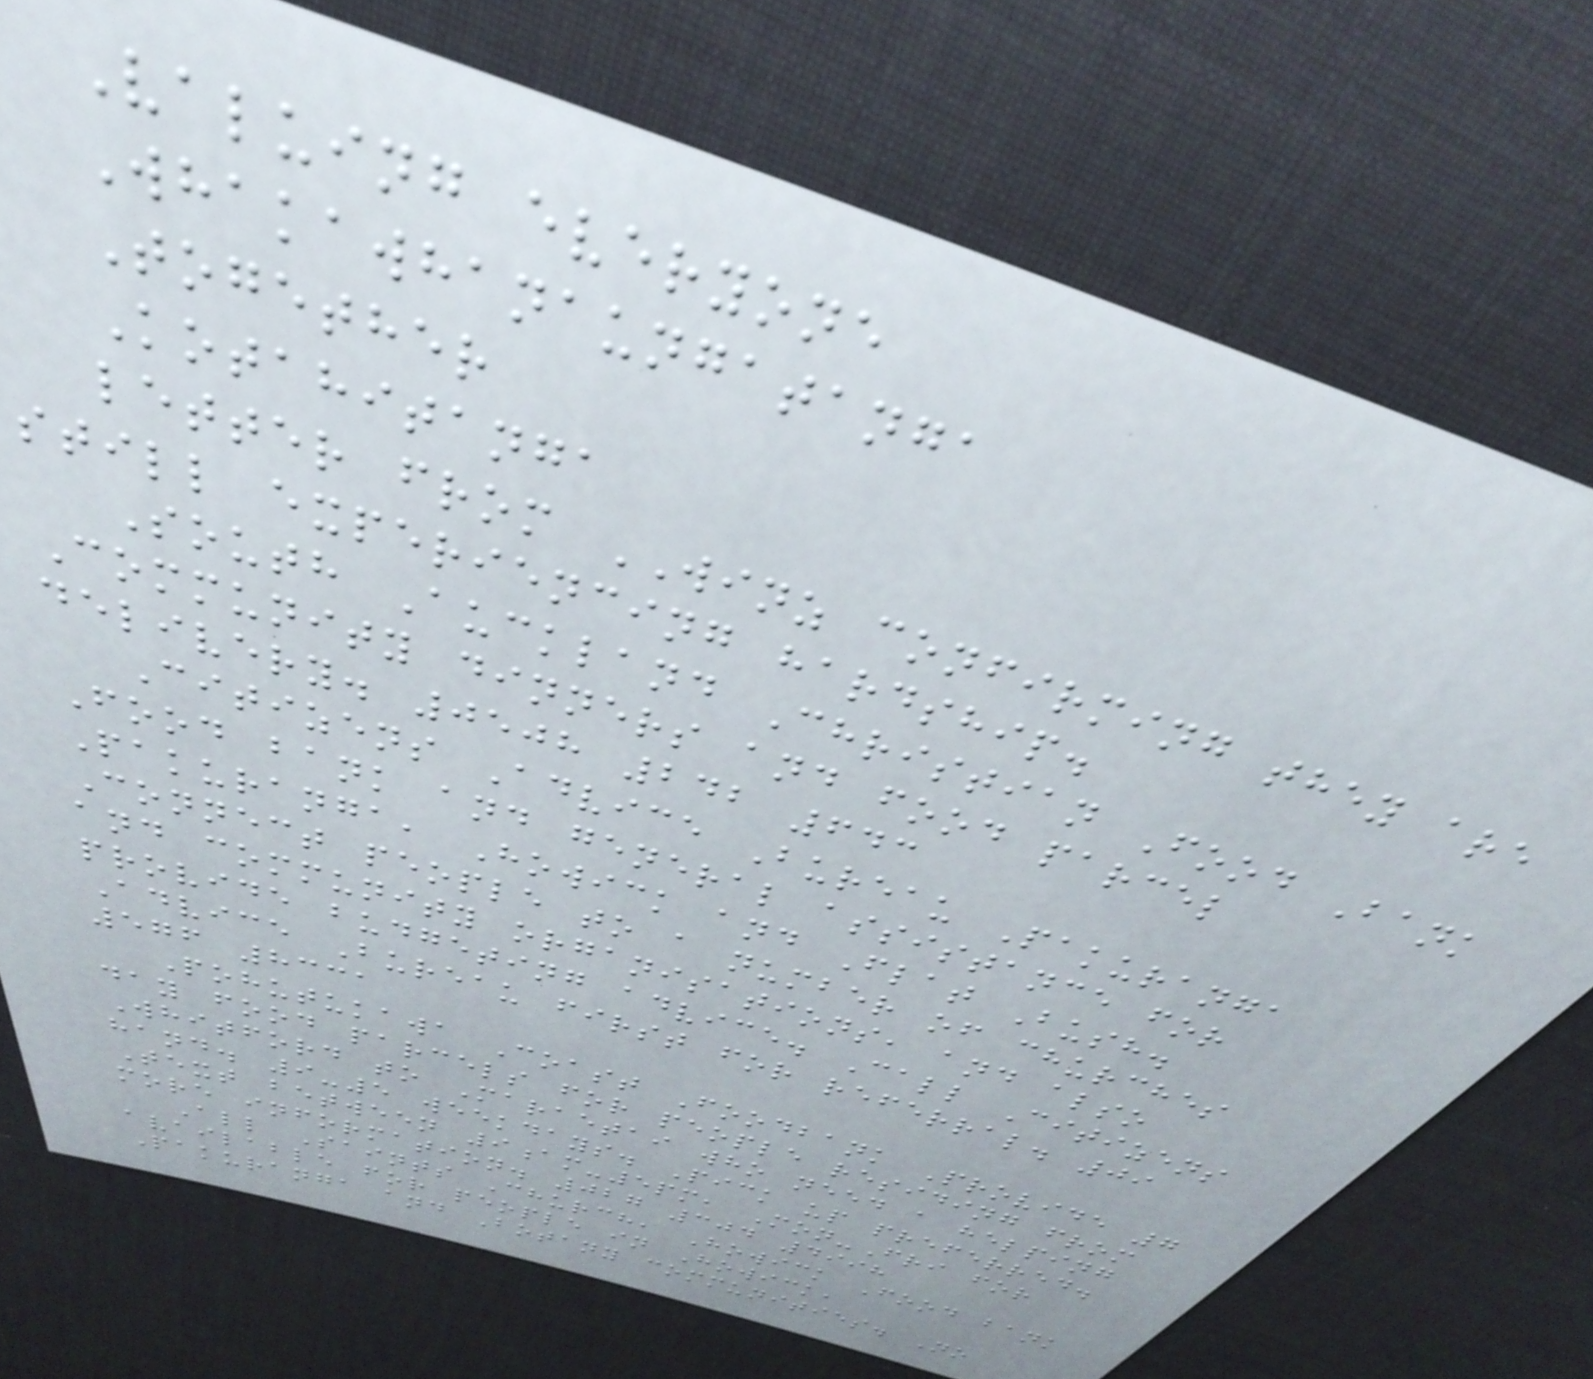Valuing everyone
Whakawhanaungatanga
Together
Kotahitanga
letter from WINZ confirming they are
still experiencing hardship.
South Auckland Christian Food Bank
Community dinners and food parcel
delivery. 0508 242 643
Citizens Advice Bureau Pakuranga
Food bank and general assistance for
Pakuranga, Howick and Flat Bush.
Connect people to a number of churches
and community organisations, and also
provide budgeting advice. Call Citizens
Advice Bureau first for referral. 09
576 8331
Pohutukawa Coast Foodbank Provide 7
day food parcels for people residing from
Whitford to Maraetai who need a helping
hand. 9-5 weekdays. Pick up preferred.
Text between 9am-5pm, Mon-Fri for
more information. 027 304 4998
All Saints Church, Howick Food bank
available for people in Howick,
Pakuranga and Botany communities. No
